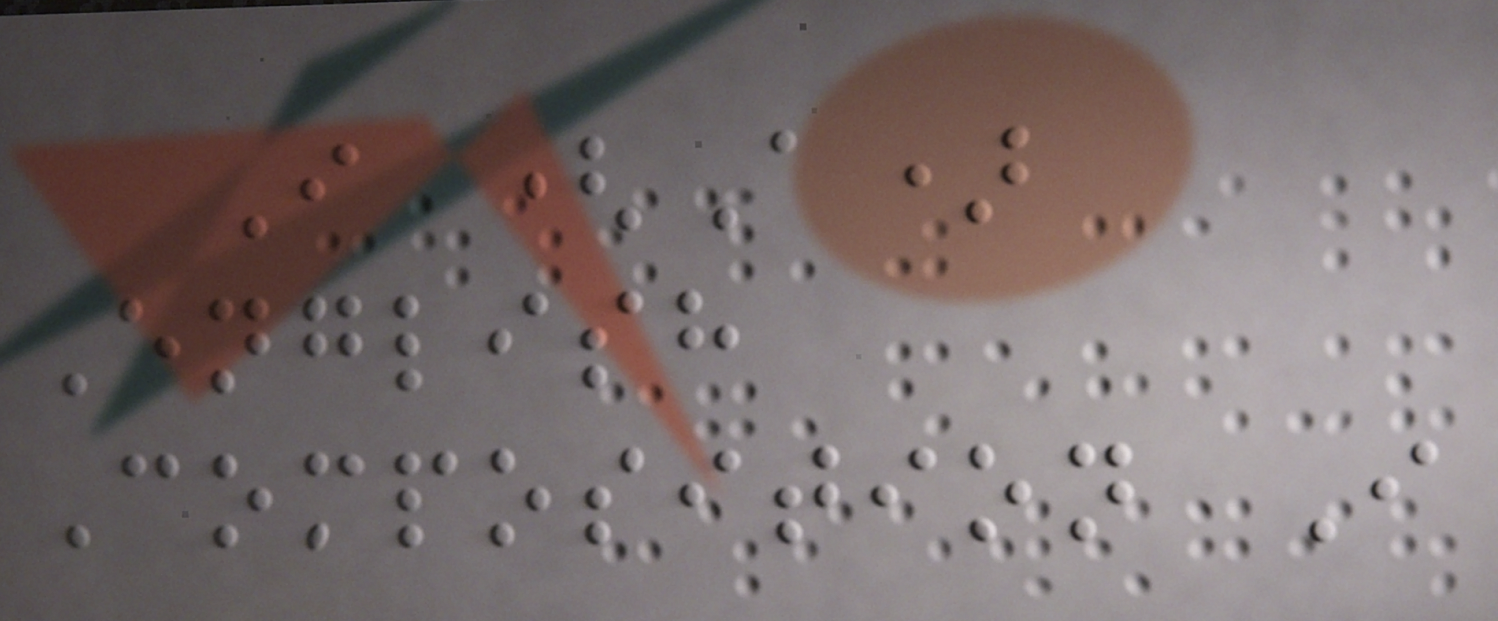I (A)
English
Composition I
